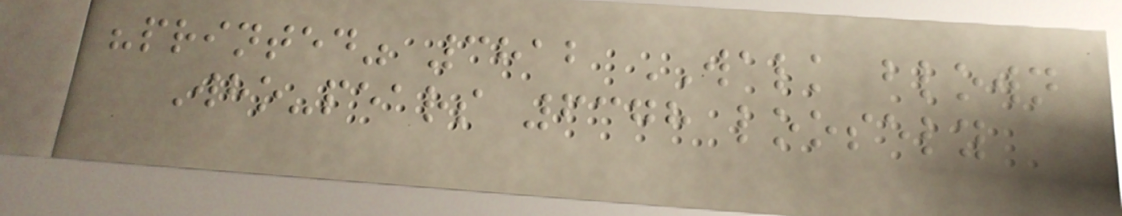"printed" 3812 WALK blown
Who-pears 6378 loosely
